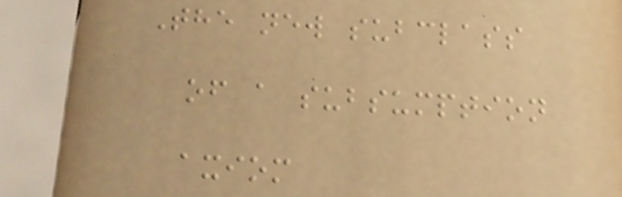The new subclass
of a subsumption
axiom
